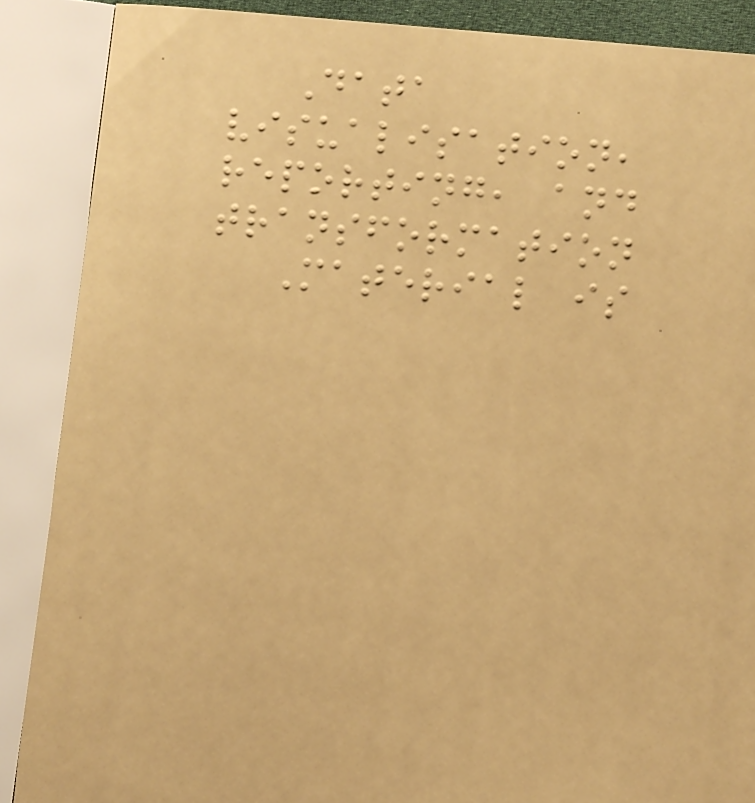Data
visualisation,
reporting, and
transformation
Material is
